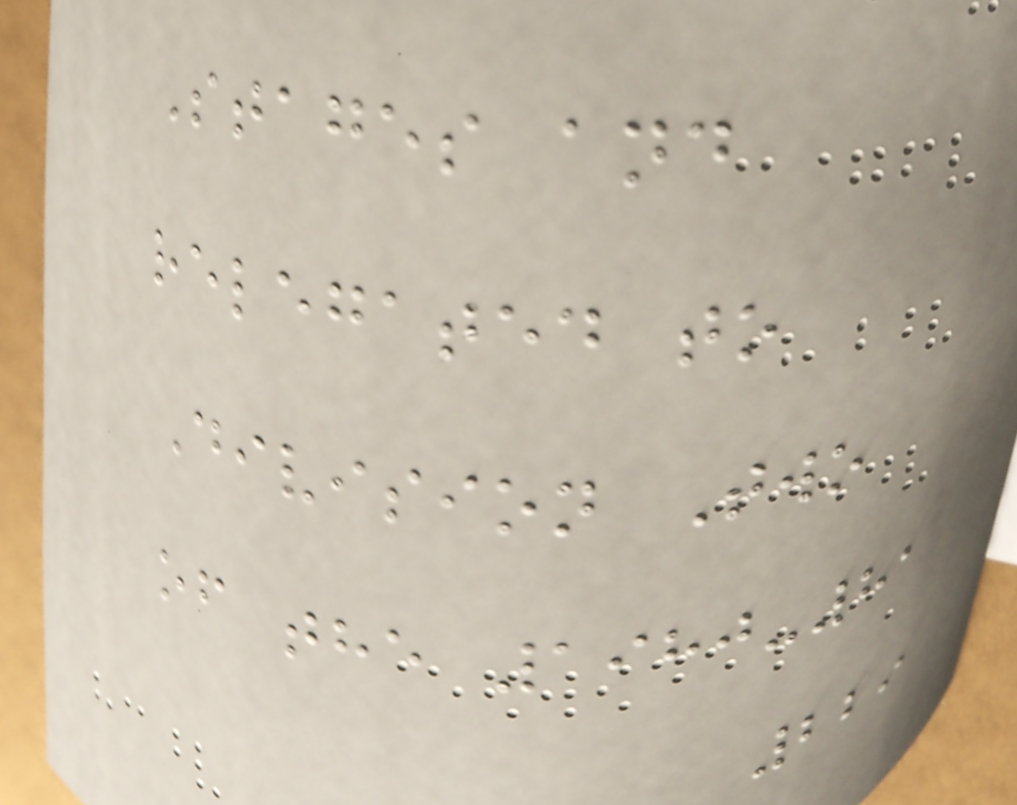Stages and
relegated to
Division Two
of the 1980-81
229
